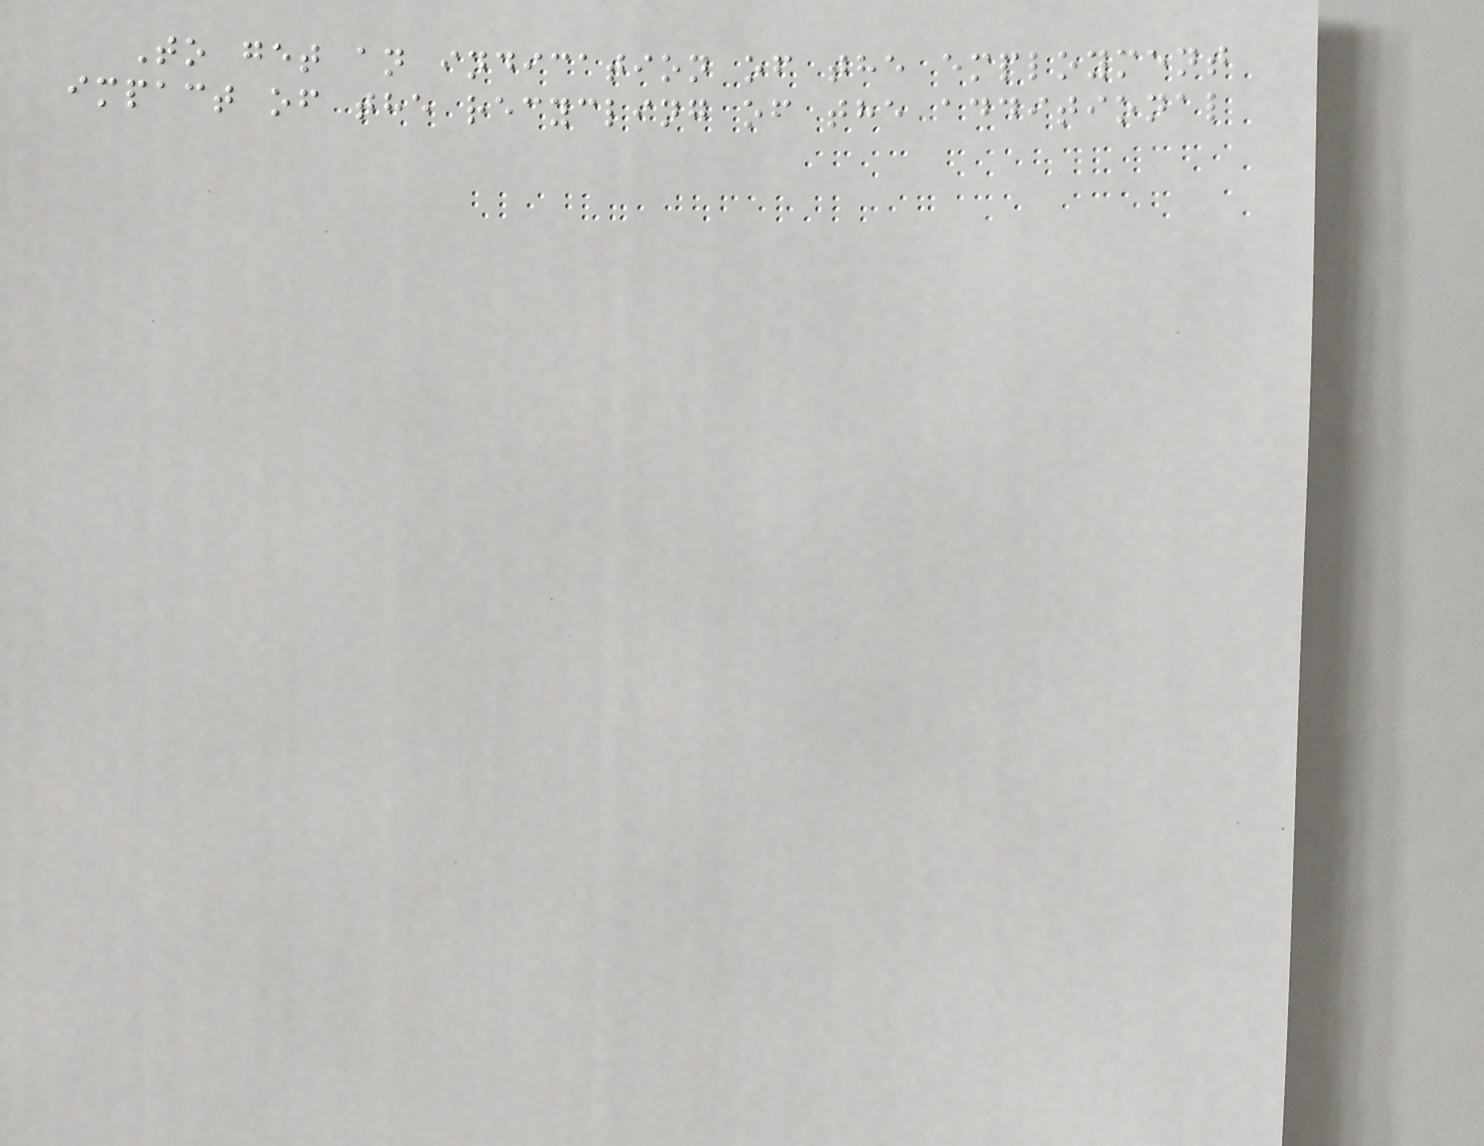To get an indication of the employment
impact of the recycling of the additional
